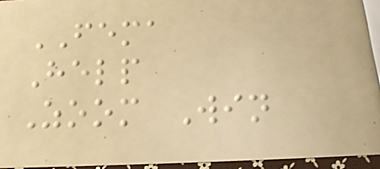FEMA
Help
Zoom Win
